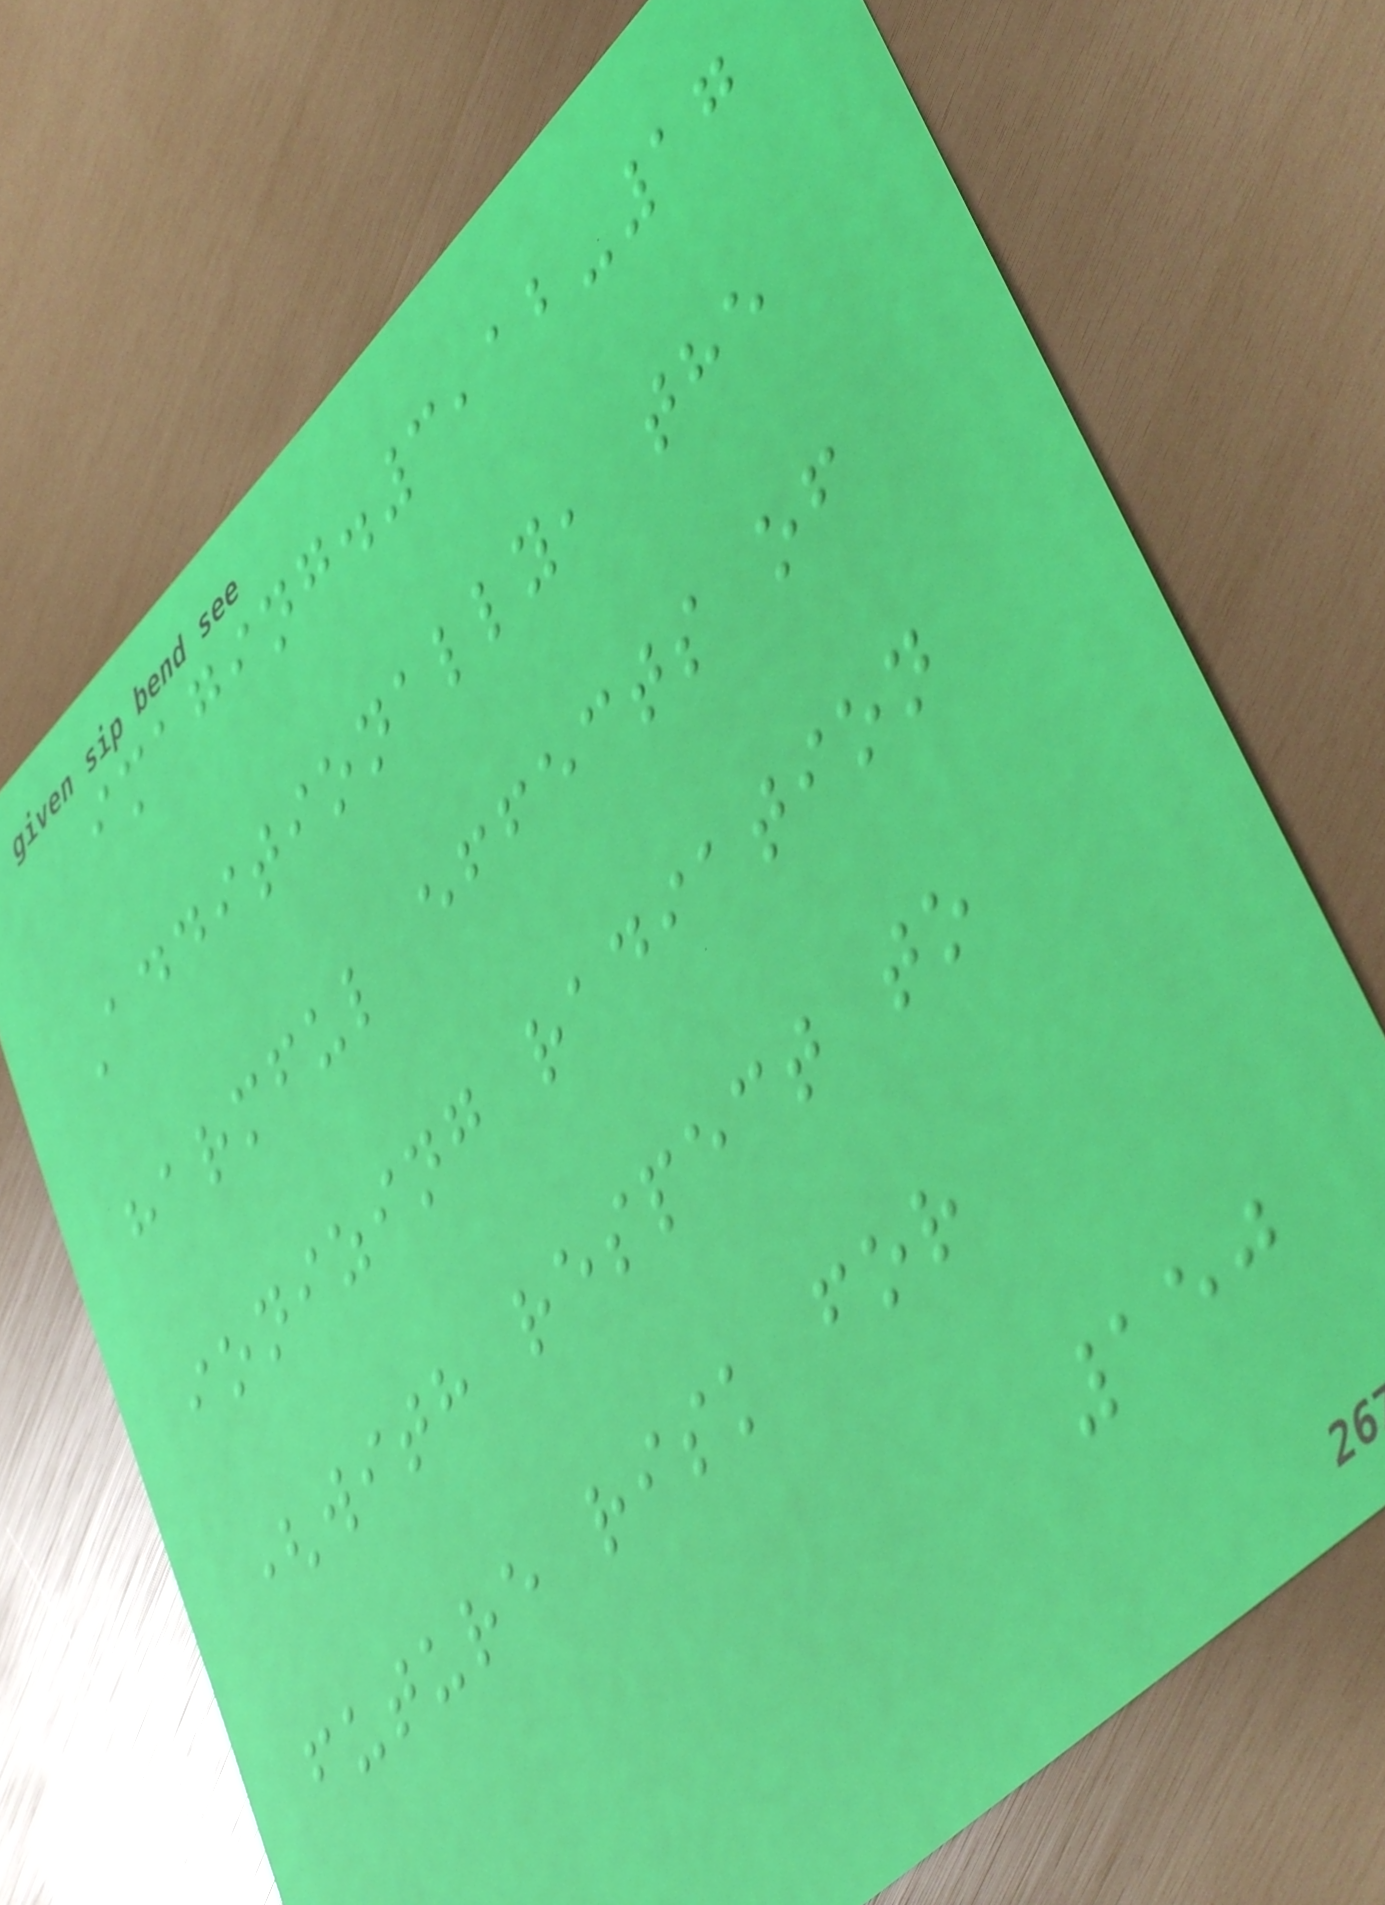imaging.3,12-17
Additionally, the
harmful effects of
ionizing radiation
(with respect to
future risk for
150
